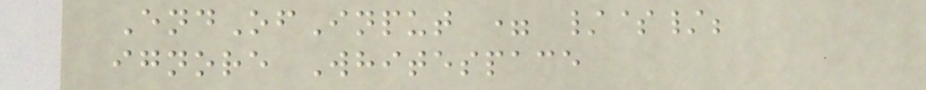EndOfInput = /$/;
ignore Whitespace
